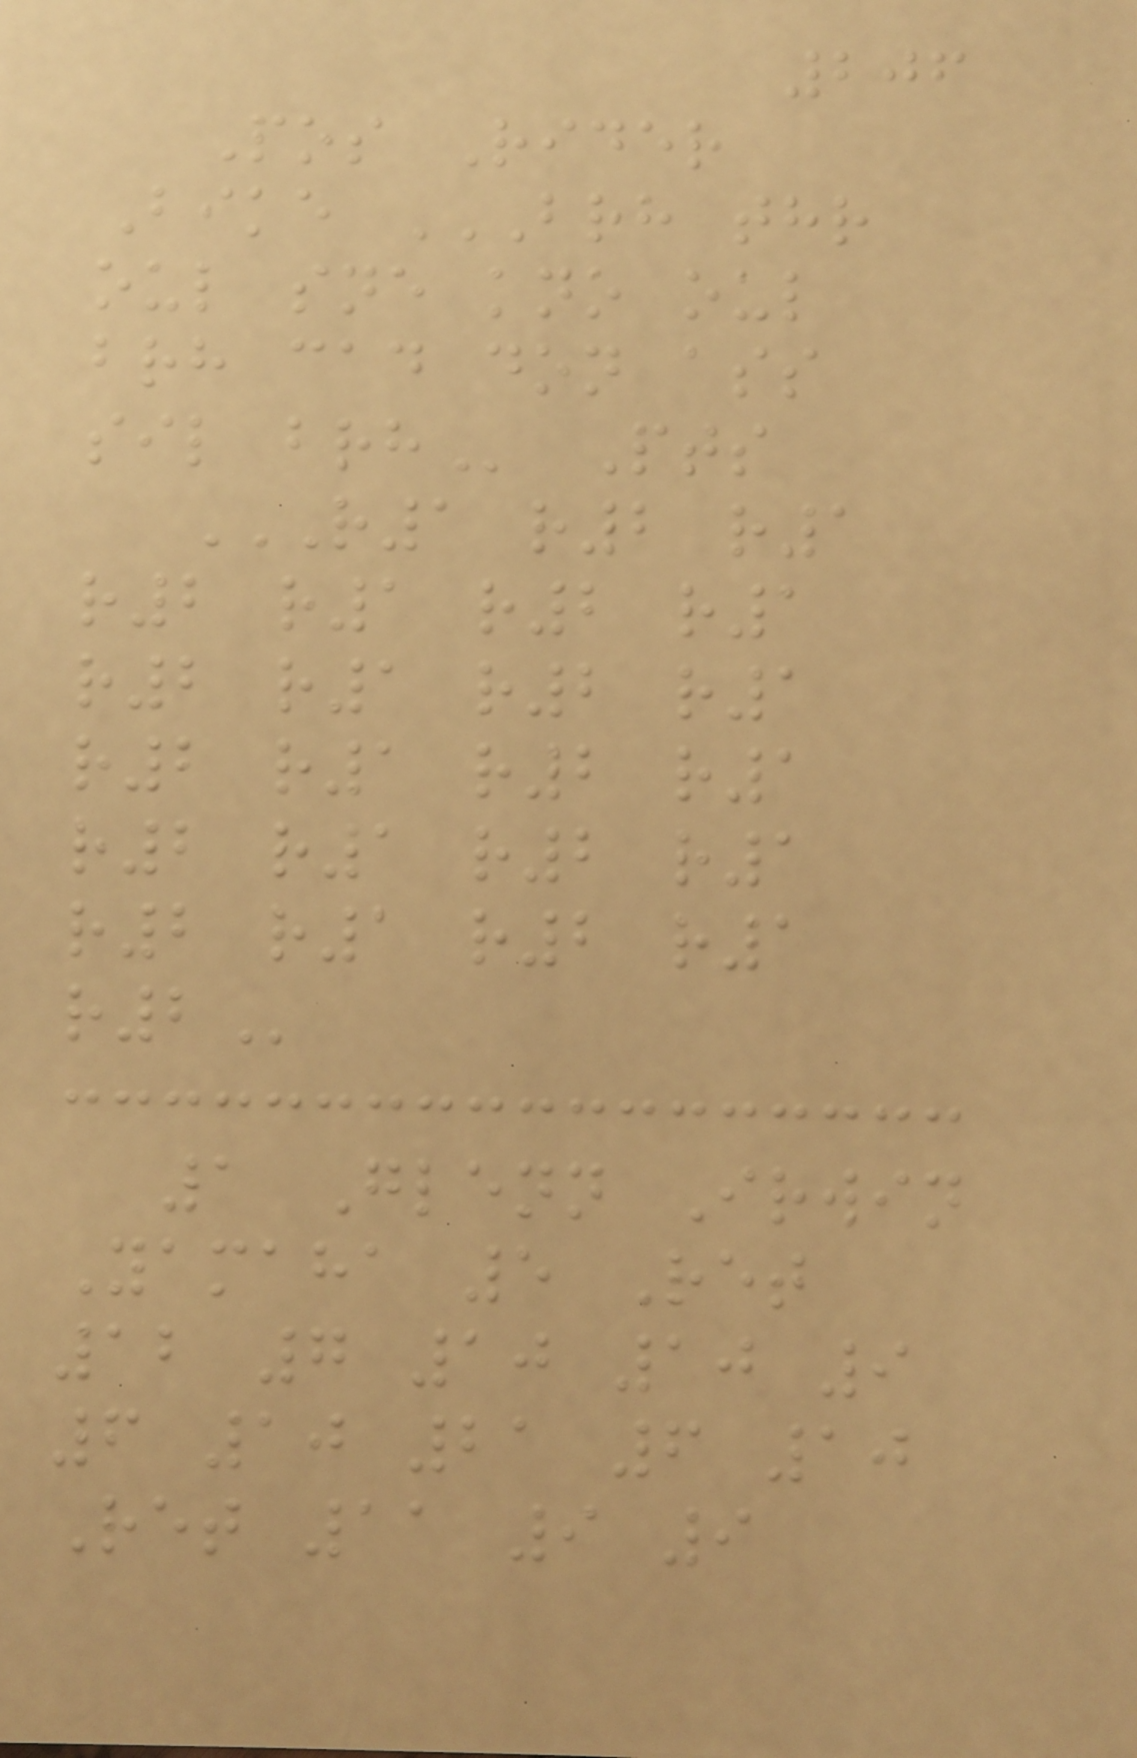206
Pos Rider
Bike BRH THR
OUL SNE KNO OUL
BRH CAD DON ASS
SIL BRH Pts
R1 R2 R1
R2 R1 R2 R1
R2 R1 R2 R1
R2 R1 R2 R1
R2 R1 R2 R1
R2 R1 R2 R1
R2
1 Glenn Irwin
Yamaha 5 Ret
12 7 10 10 9
6 10 21 6 10
Ret 11 9 9
